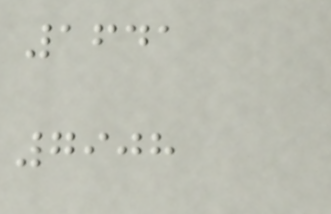1641
7908
